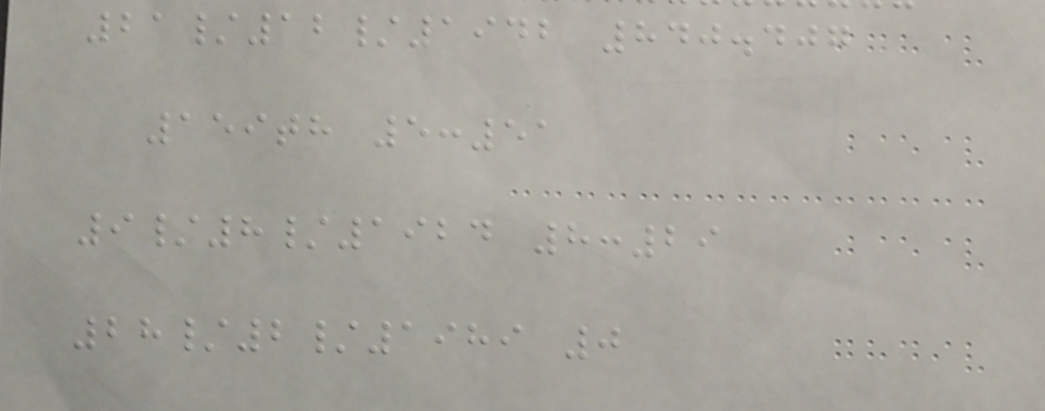21/12/1942 840.407
159th 5:51
9/8/1924 8:29
28/2/1989 0
